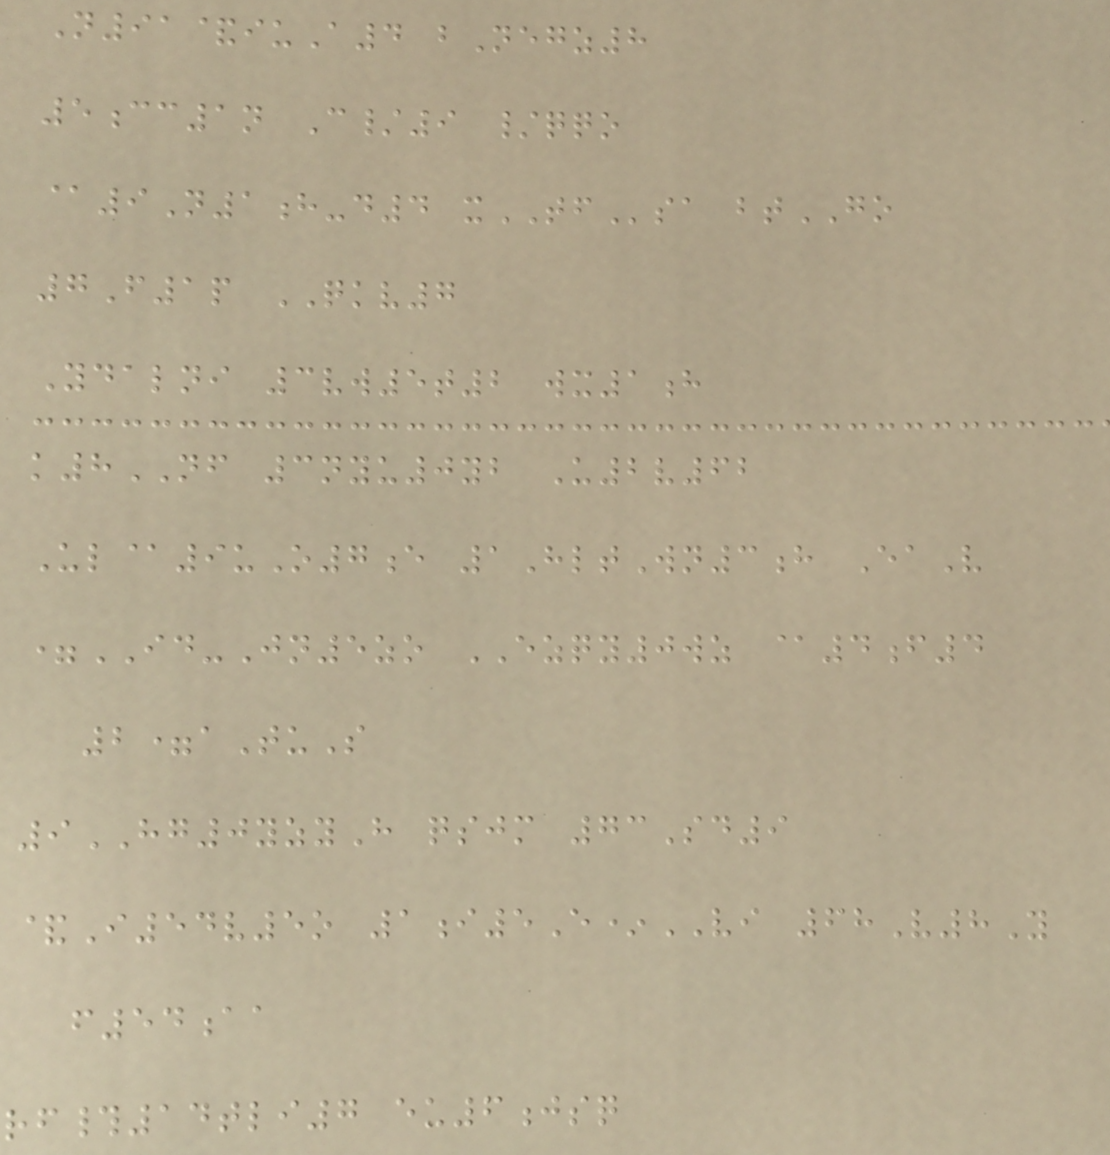N91&iuA4 bNegz8
5cc1n C/9 /qqo
@9N1h-d4 xTFsa btGO
7F1p QKV7
Ydalni 3vw5t2 wx1h
k8NF 3nyu0yb U2v62
Ul@9uO7e 1HltWn3h EaV
=ID-Jn5zo EZQY0wz @4f4
2=aTuS
9HG0yzyH qsjm 73Sd9
&I54v5o 1i5E*VI 68V8Y
f54aa
rf#14tli7 eu6jsq
